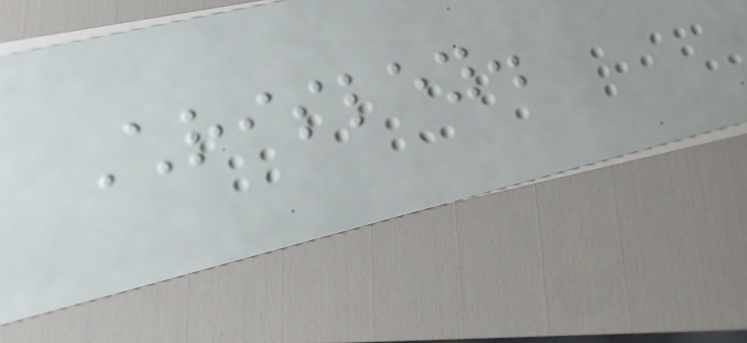Chrisley.
